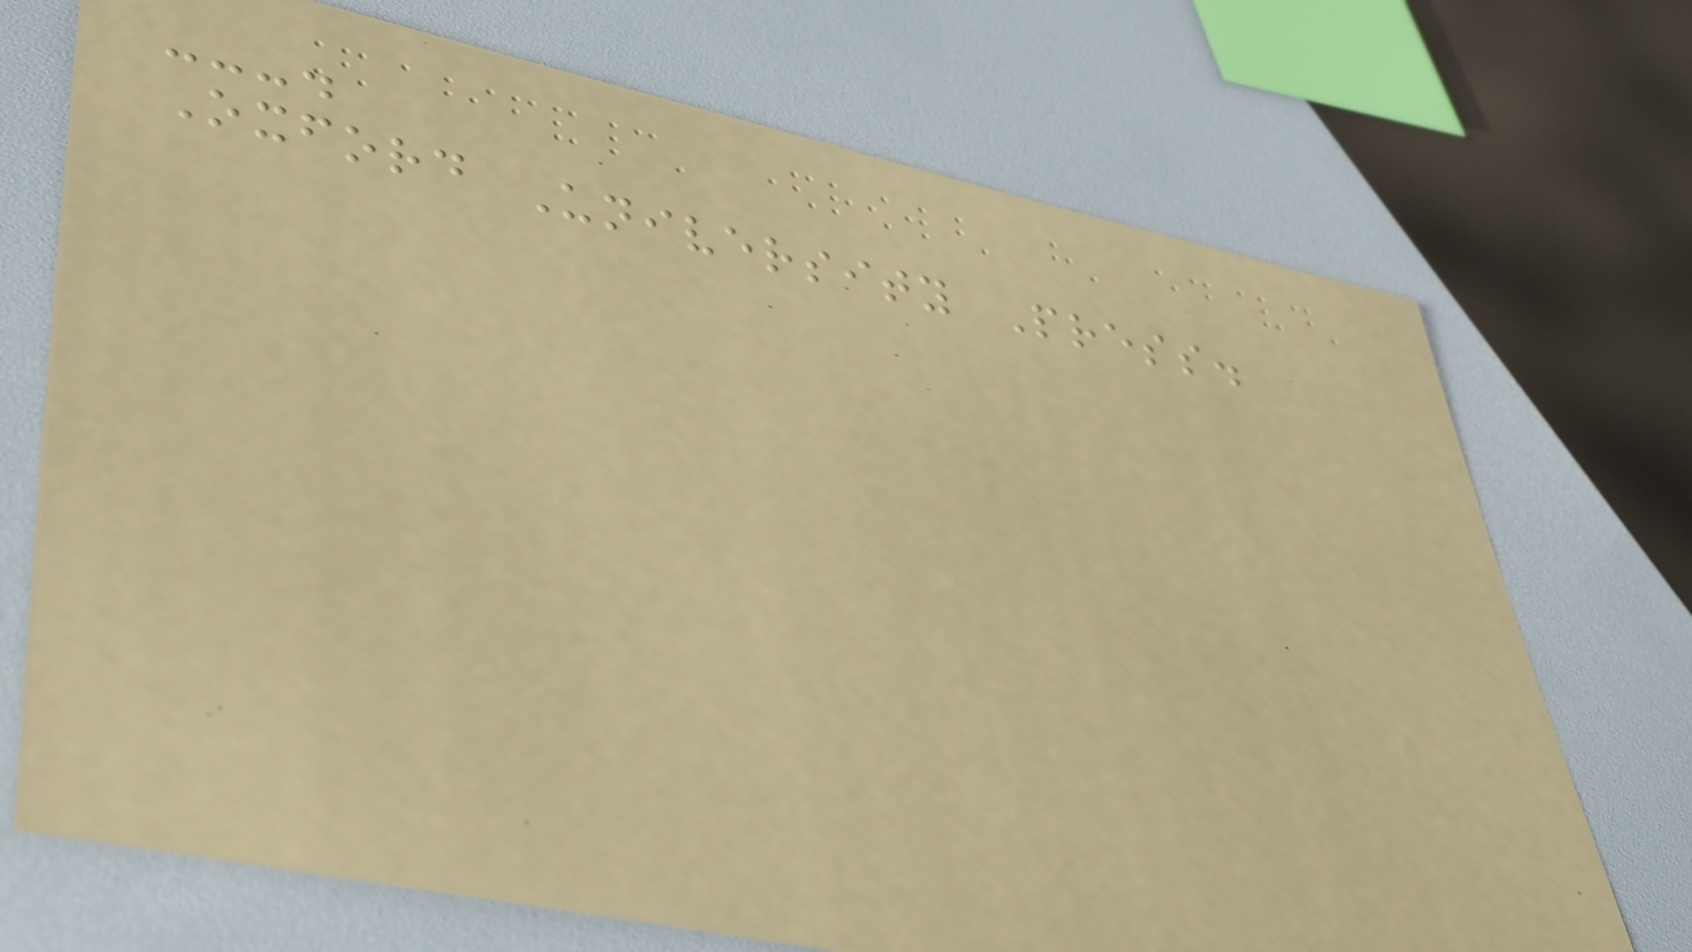---.
Oxford University Press.
